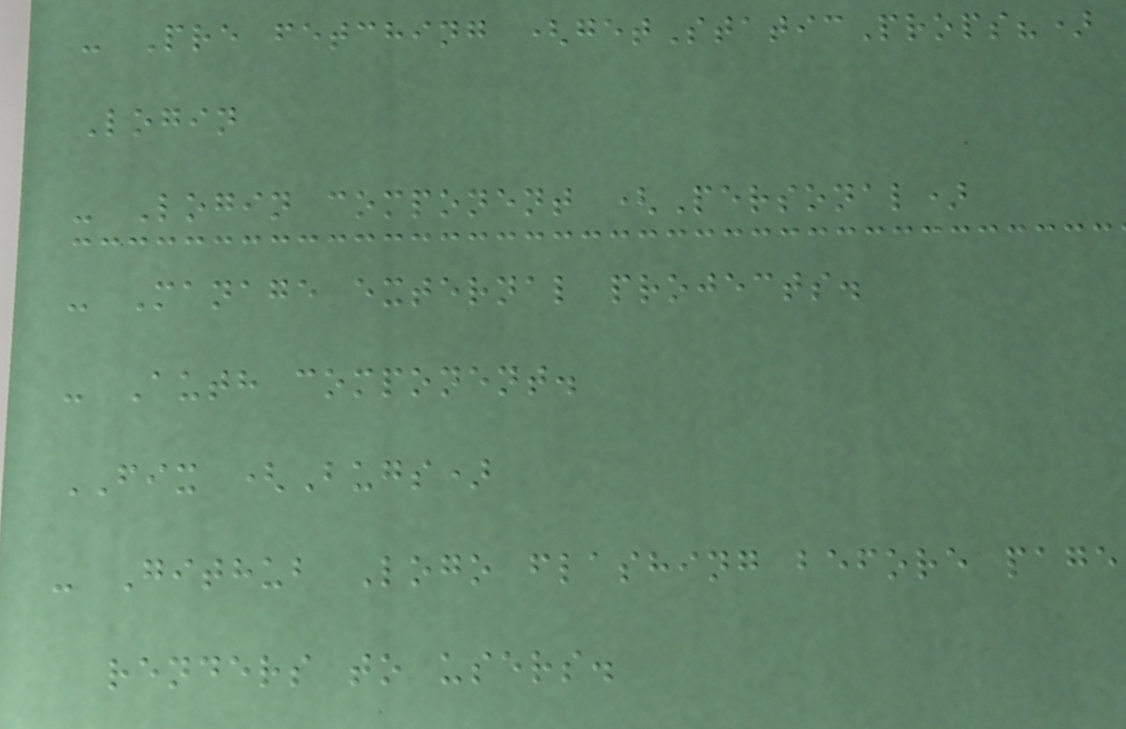- Pre fetching (getStaticProps?)
Login
- Login component (Personal)
- Manage external projects.
- Auth component.
FIX (Bugs)
- Github Logo flashing before page
renders to users.
